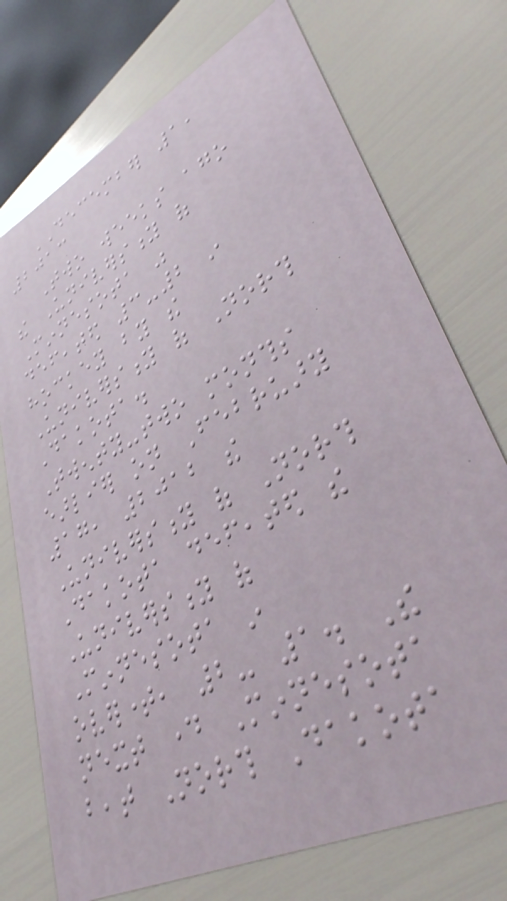DECEMBER 1,
2013
Two weeks ago
the University of
Minnesota was
defeated 3-2 in
hockey by the
University of North
Dakota.
Twenty-two months
earlier on February
17, 2012 the
University of North
Dakota defeated the
University of
Minnesota in
overtime, 2- 1. The
next day Minnesota
beat North Dakota
